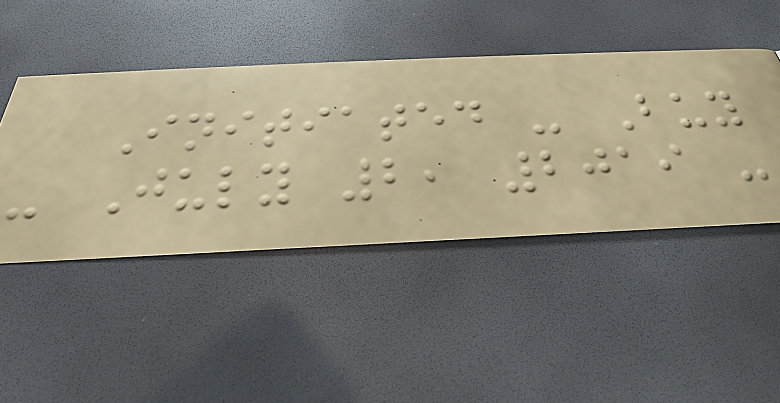Initiated - Buy
- July 2, 2019 -
